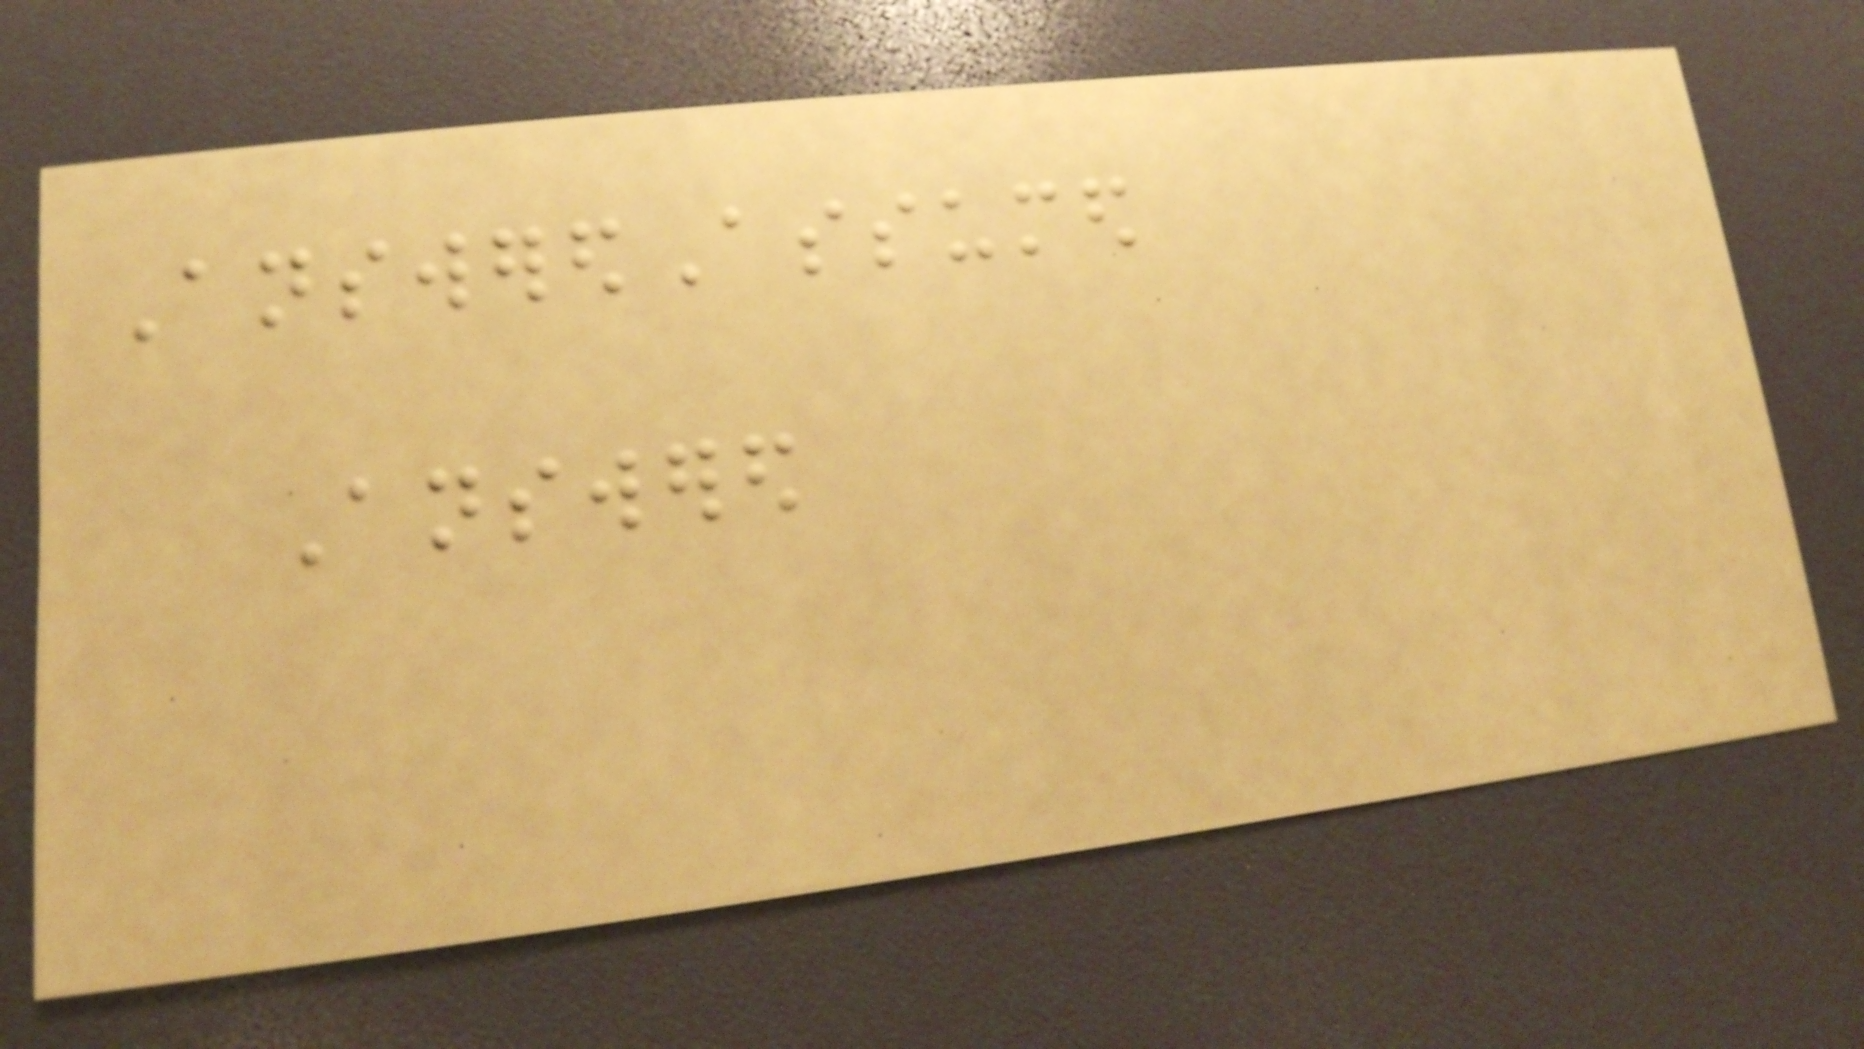AnsweredAssumed
Answered
